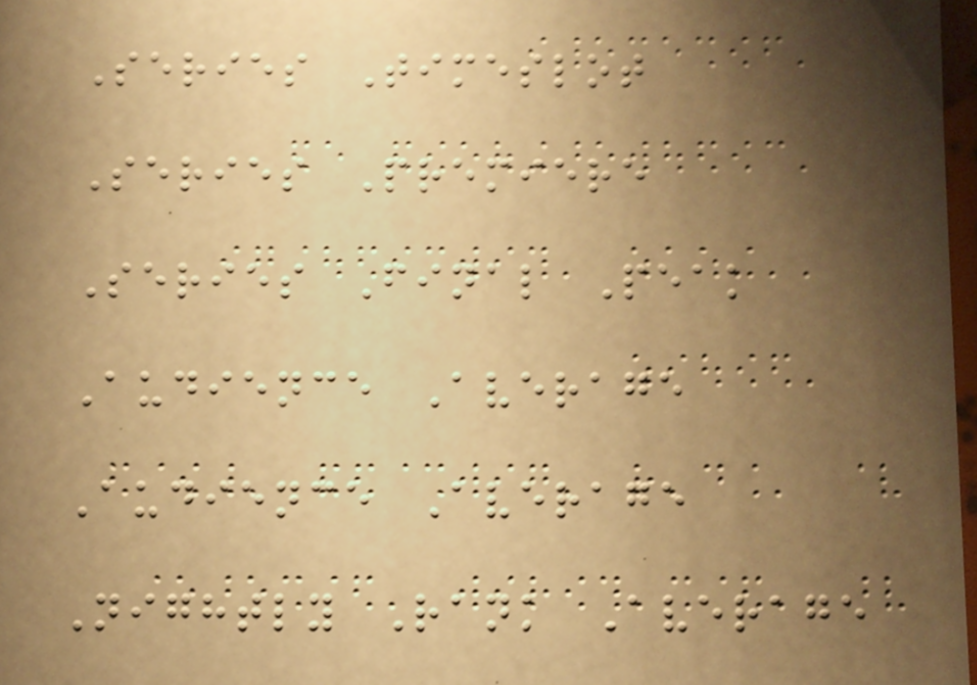Series Timeslot
Series Premiere
Series Final Peak
Audience Average
Audience Average
Nightly Rank Average
